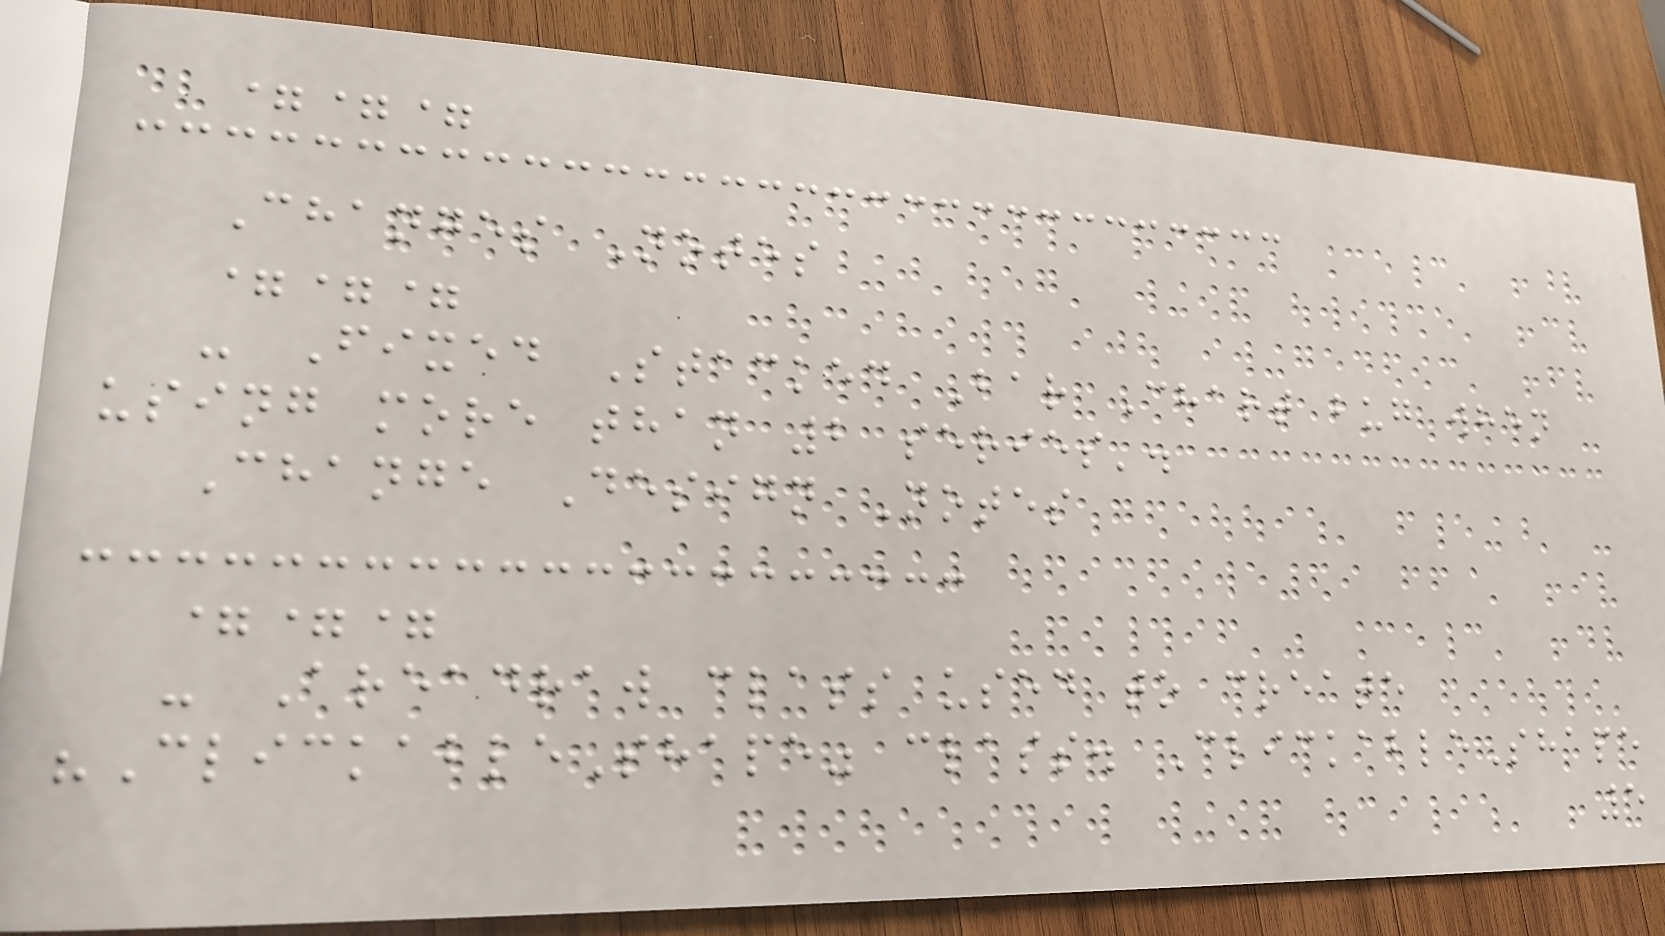===
Changes Notes
===
- Fixed Stacked Bar Chart bug when
using more than 2 series'.
Change Design Notes
===
- Areadraw class used to create
"ClickableShape" class. ClickableShape
5
